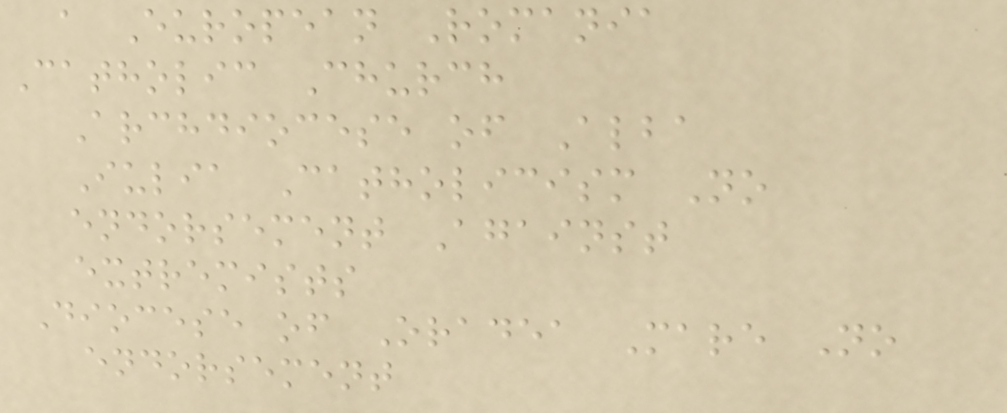a European Romania
Catholic Church
Archdiocese of Alba
Iulia Catholicism No
endorsement Against
extremists
Diocese of Oradea Mare No
endorsement
